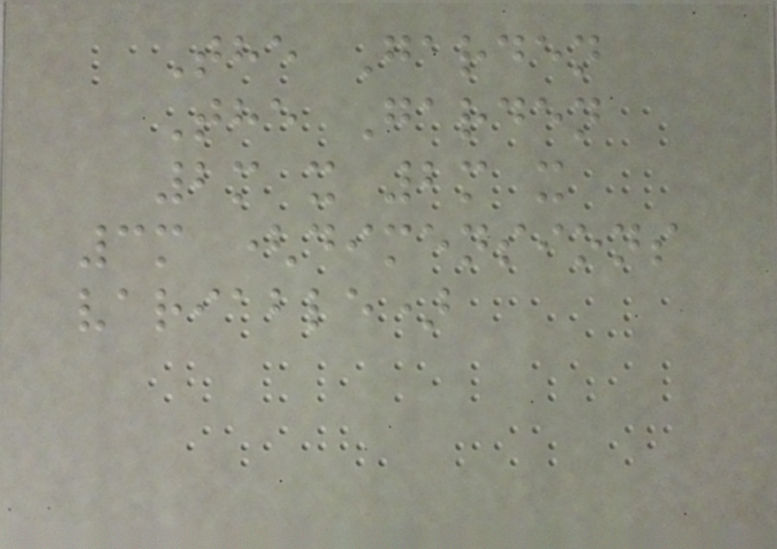The Garden
The Garden
2m x 2m x
3m (dimensions
variable)
